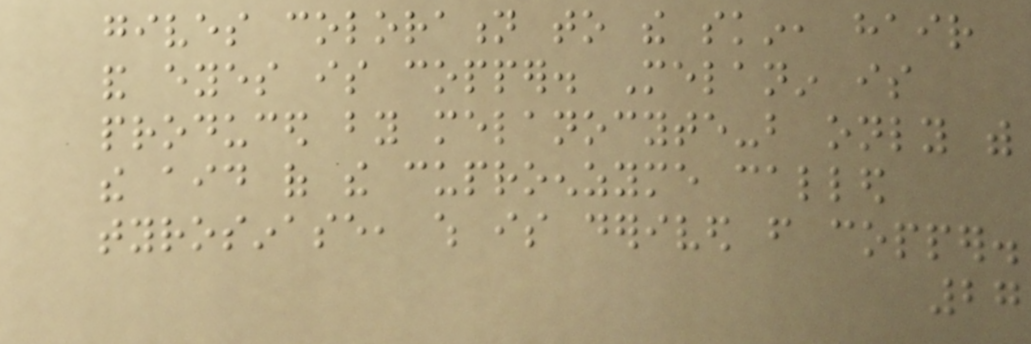gives coloration to the skin, hair
and eyes is copper. Melanin is
produced by melanocyte-but only with
the aid of the cuproenzyme called
tyrosinase, which is derived from copper.
27
